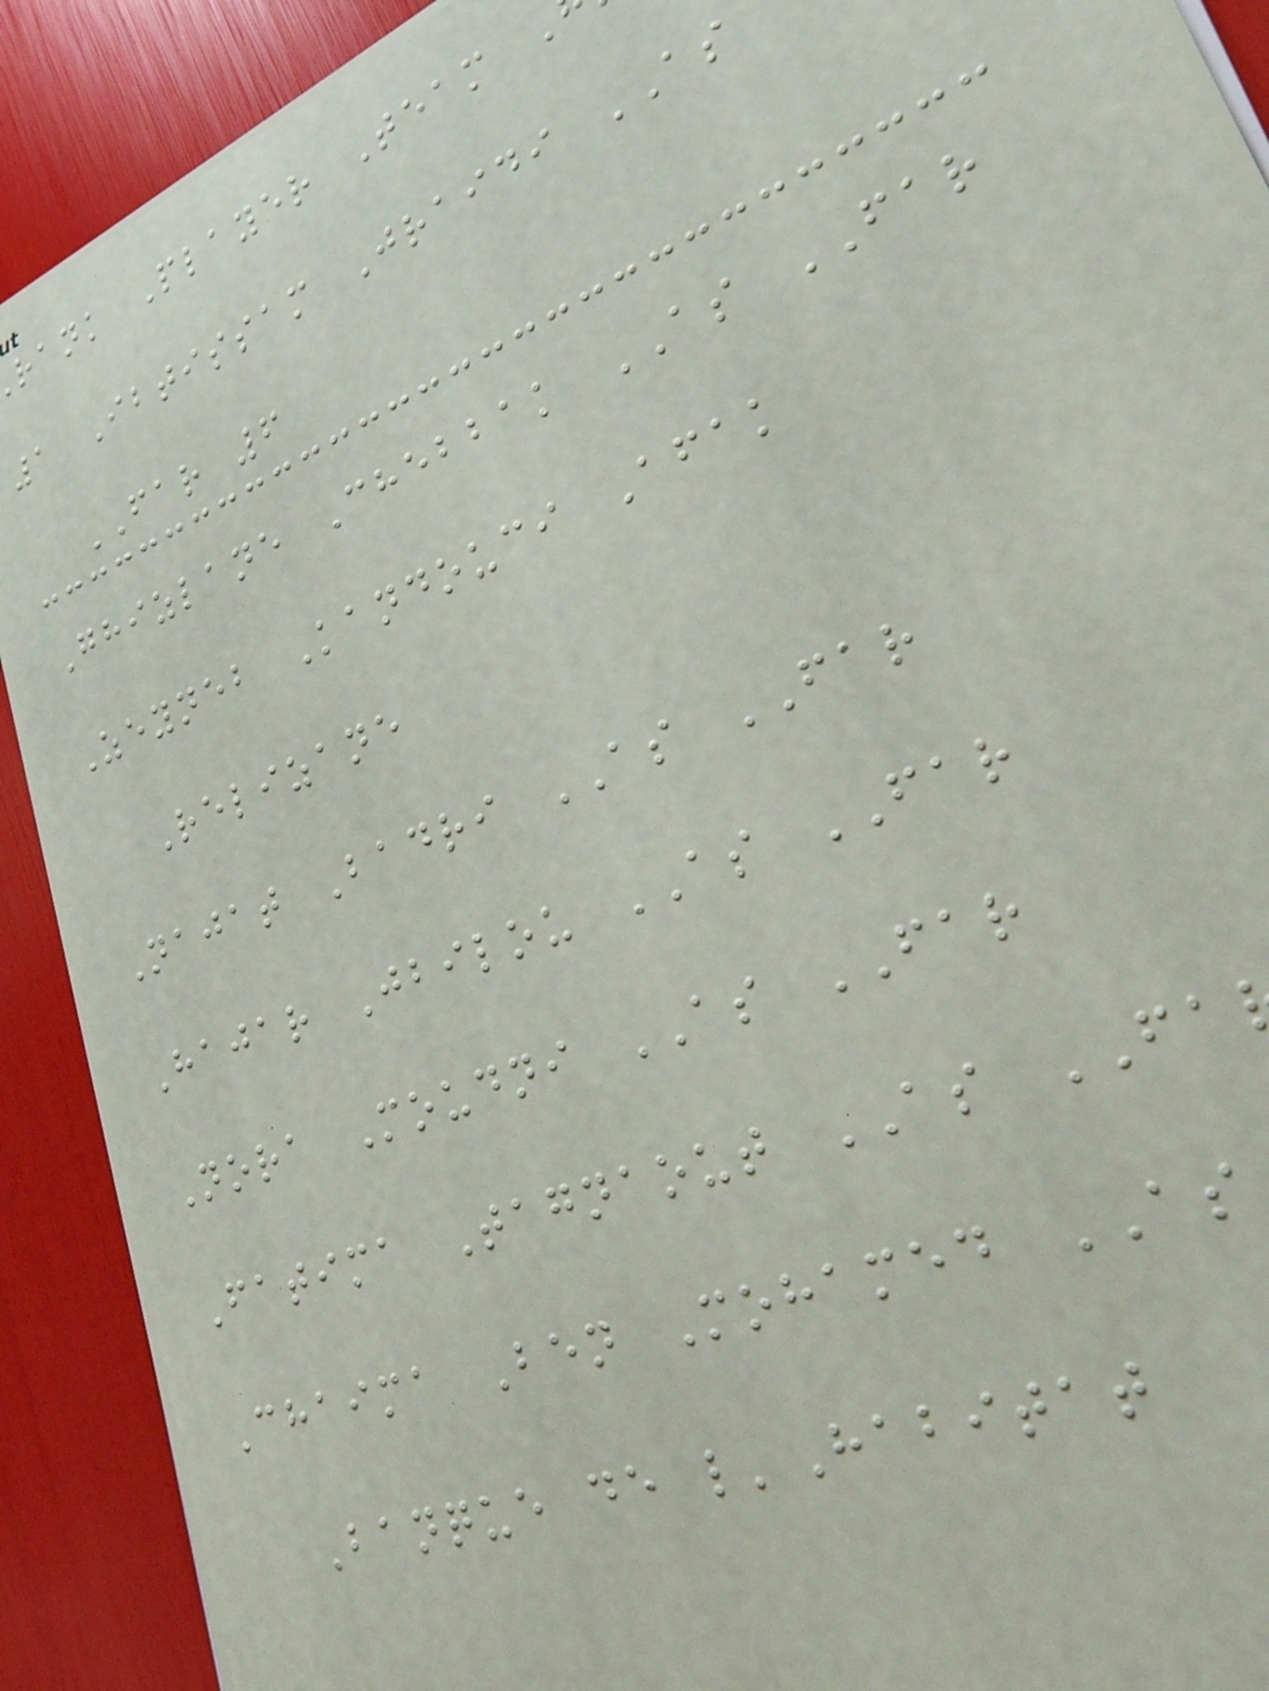rank Player Team
1 Ibtissam Jraidi AS
FAR 6
Ghizlane Chebbak AS FAR
Zeyneb Kandouci Afak
Relizane
Najat Badri AS FAR
Hajar Jbilou AS FAR
Nora Moudni AS FAR
Fatima Tagnaout AS FA
Chaima Ben Mohamed AS
Banque de l'Habitat
